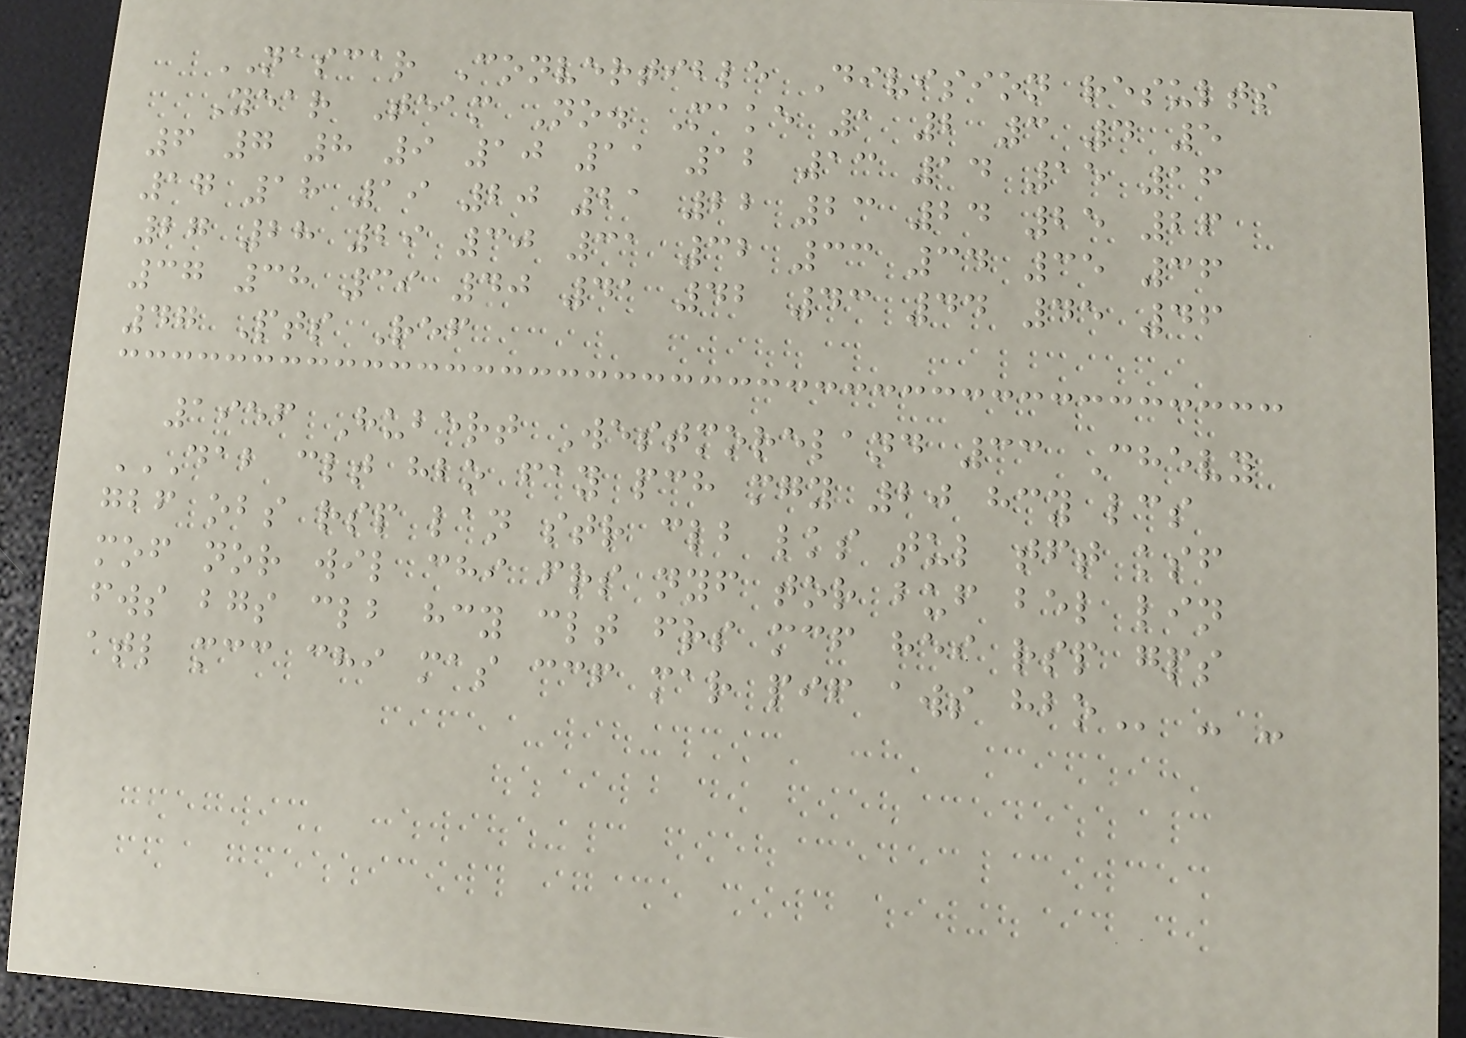NASCAR Convertible Division results
Year Team No. Make 1 2 3 4 5
6 7 8 9 10 11 12 13 14 15 16
17 18 19 20 21 22 23 24 25 26
27 28 29 30 31 32 33 34 35 36
37 38 39 40 41 42 43 44 45 46
47 Pts Ref
1956 Hubert Westmoreland 33 Chevy
DAB CLT HBO FAY PCH MGY 20 HCY LCS
GBF OBS RSP LAN STR CLB LKS TUL TFT KSF
MOF NOR WIL CHI FRS NYF TOR BUF BEL LIN
FWS BGS CLB HCY CLT FRS MCF HEI RSP GPS
ATL MCC CHI MAS CCF MAR PIF AWS HBO - -
